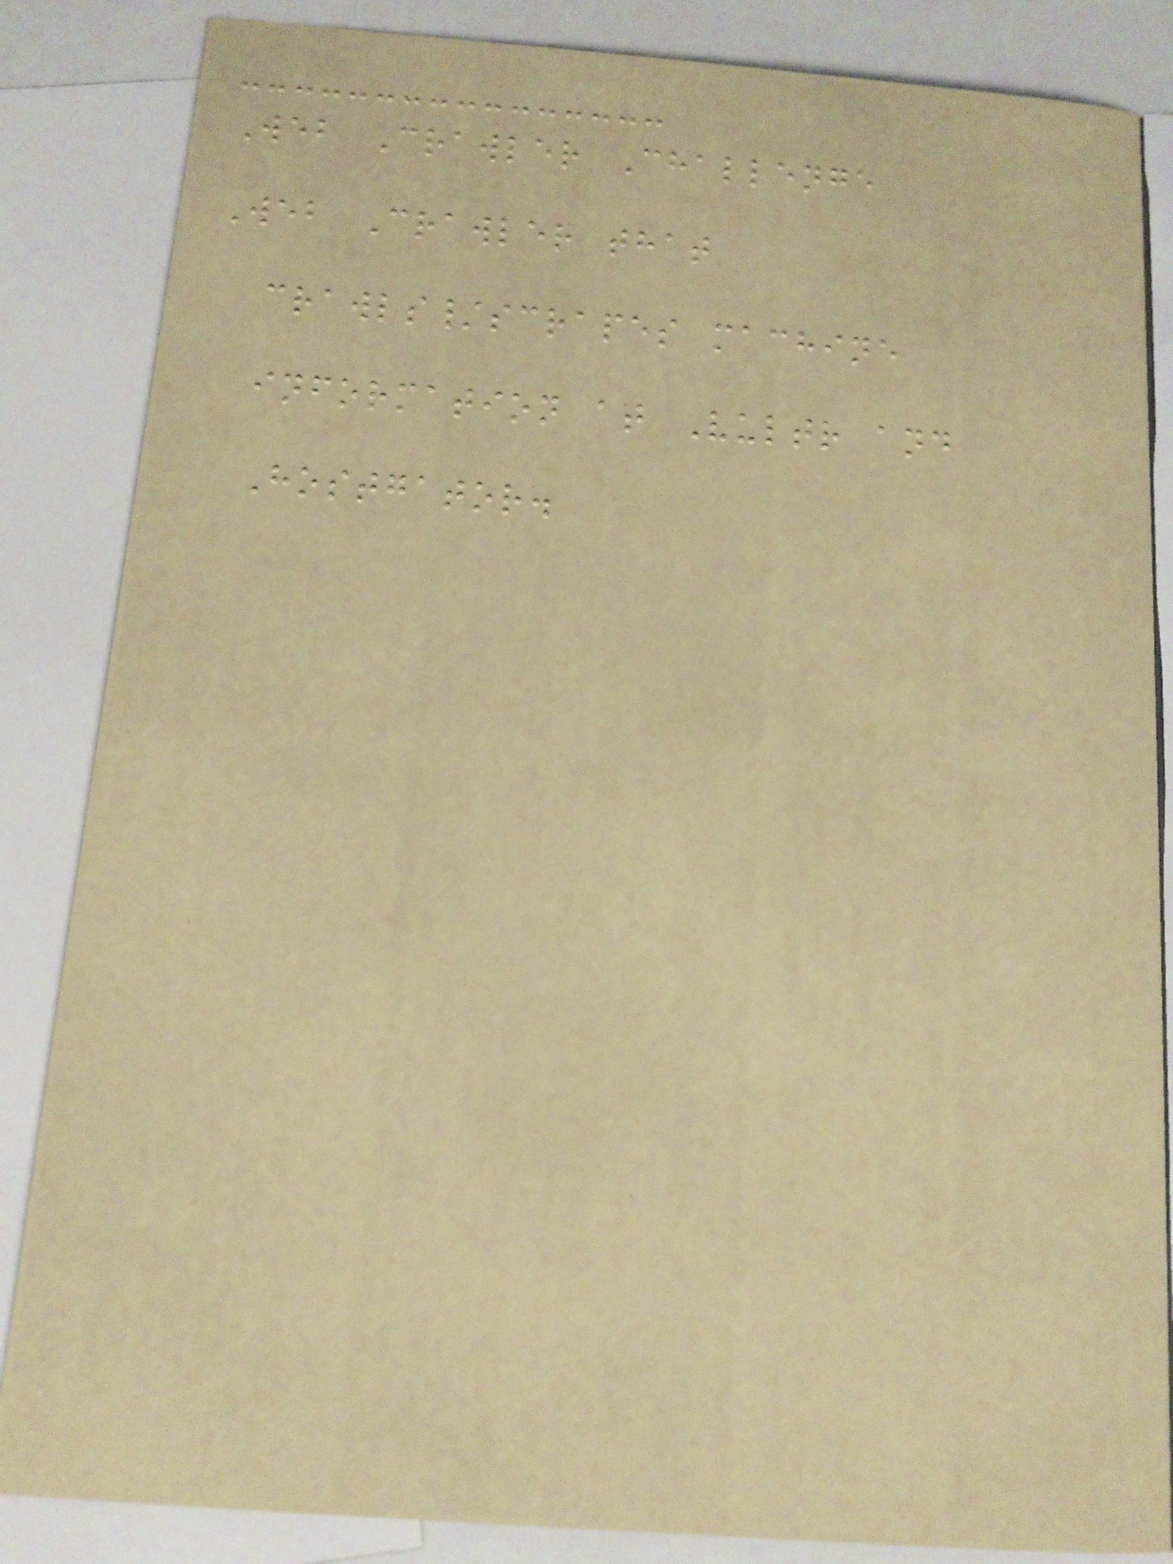Web Crawler Challenge
Web Crawler that
crawls/scrapes machine
information at Vultr and
Hostgator.
